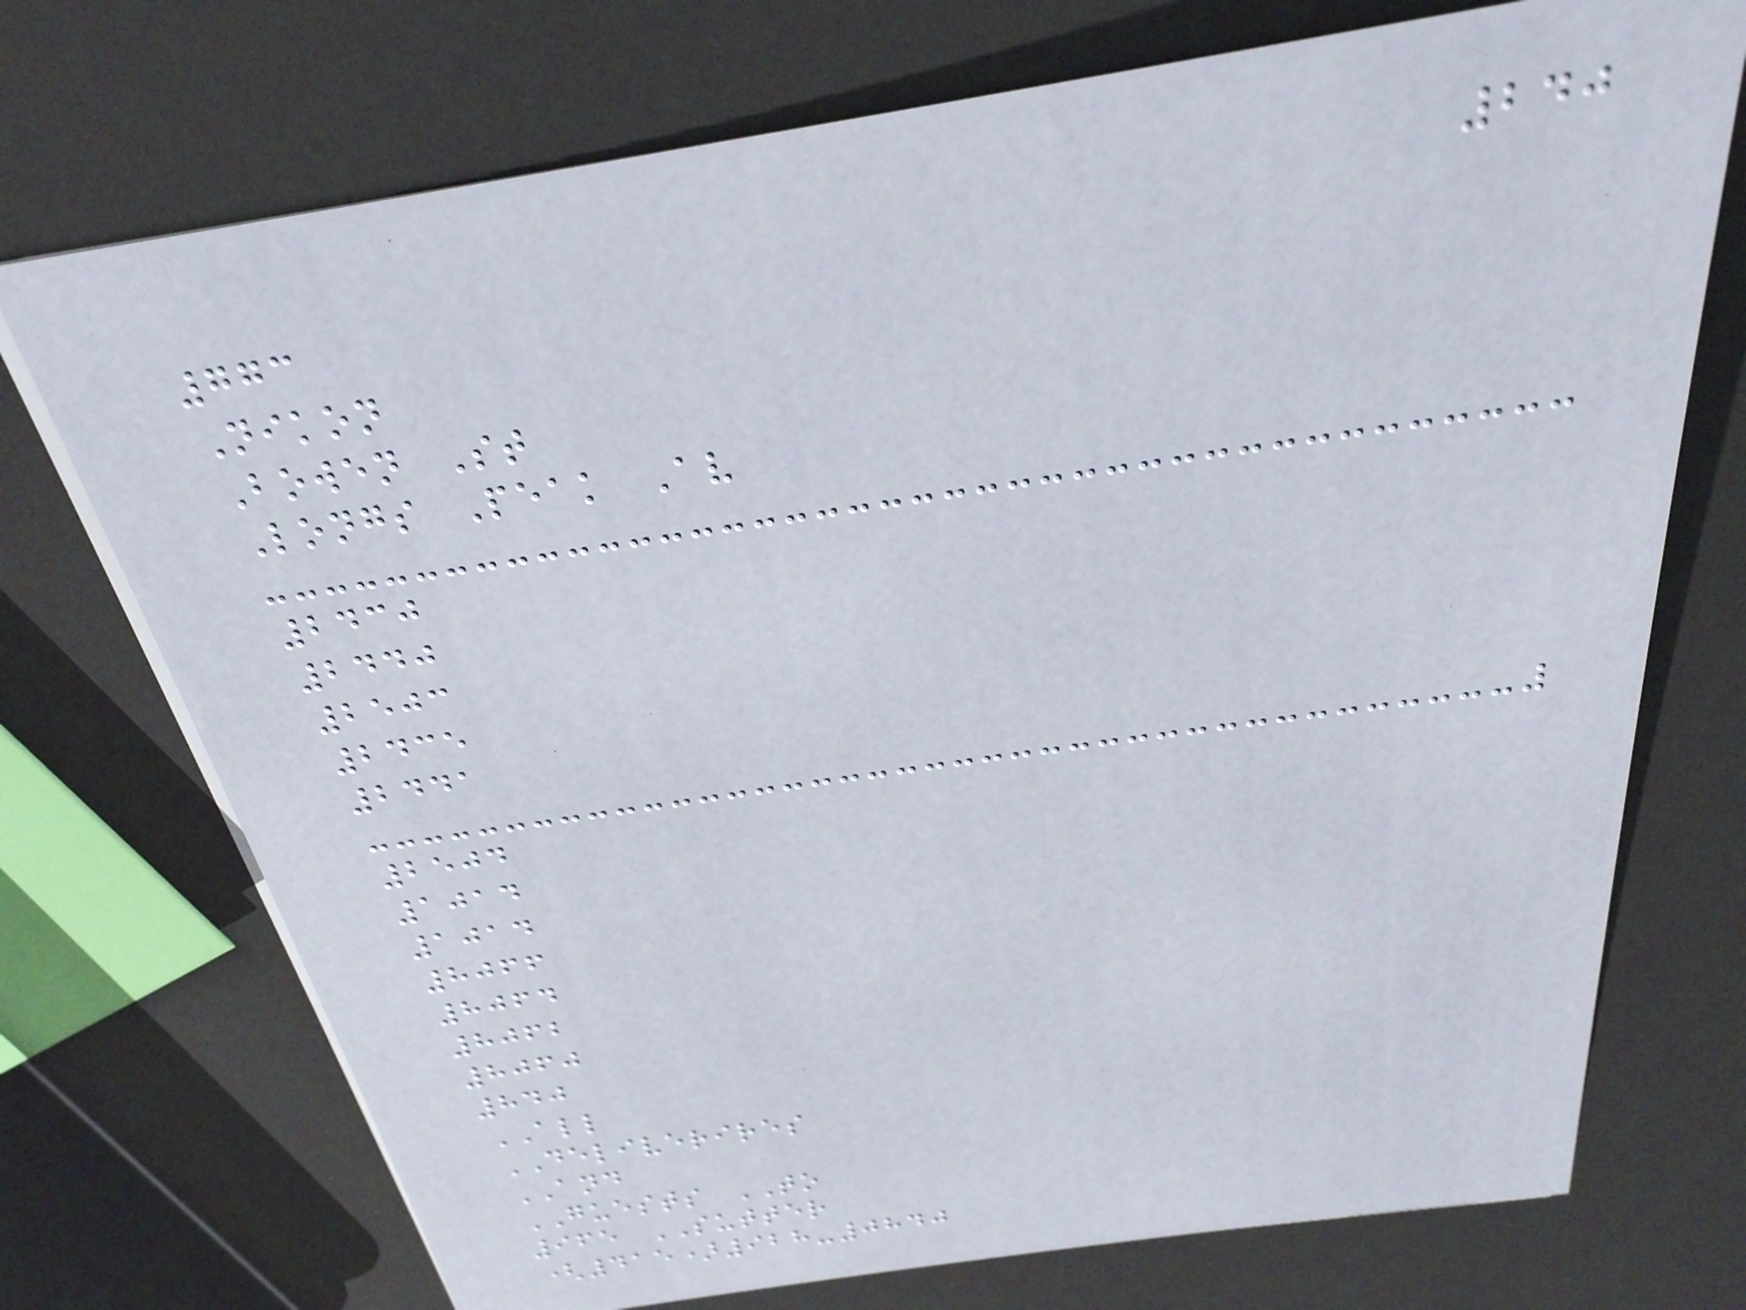240
773
Nikon
Bowen St
Longs Peak Av
2430
2440
2503
2435
2441
2504
1014
1014
8066
8064
8062
8060
840
ALL
DELIVERIRES
AND
GUESTS TO
965 SUTTER
(415)928-0840
